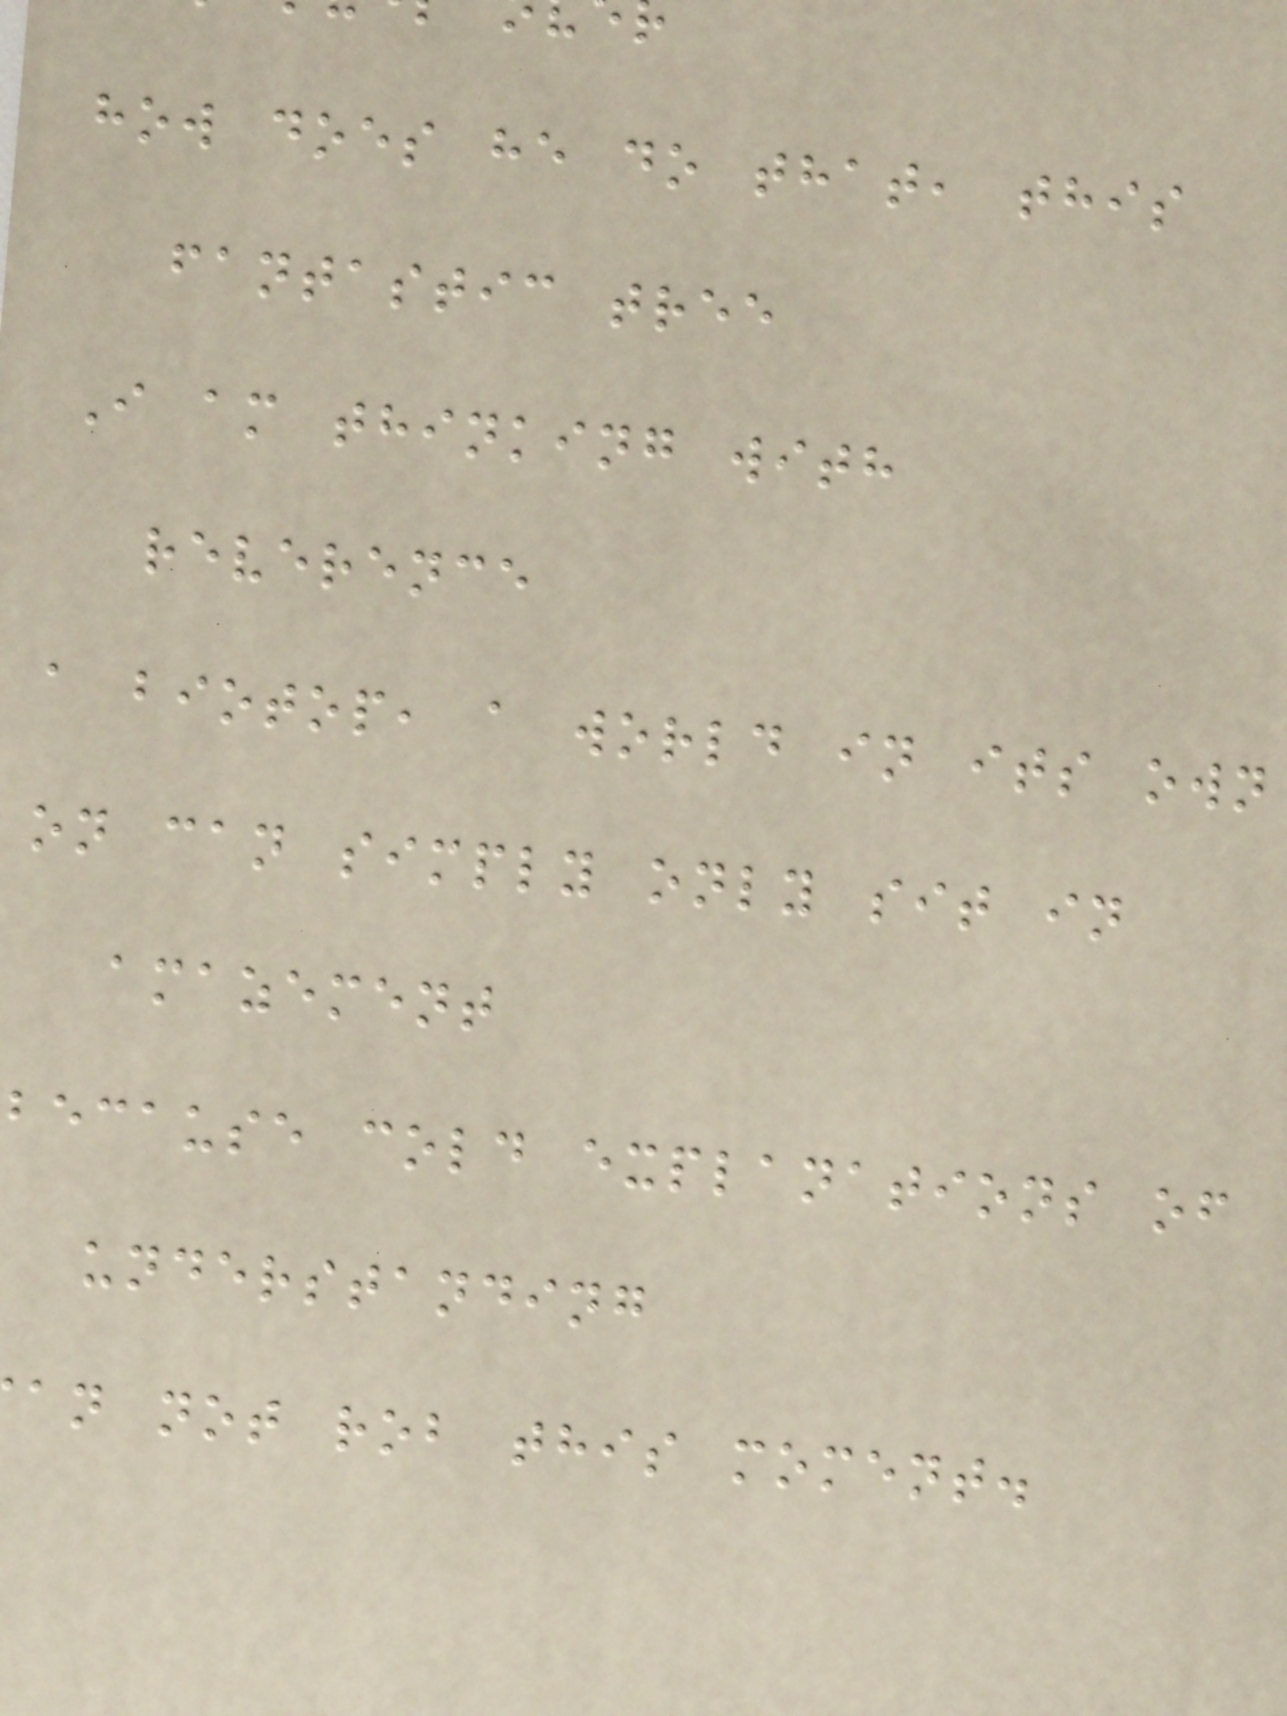how does he do that, this
fantastic tree
I am thinking with
reverence
a biotop, a world in its own
on can simply only sit in
amazement
because cold explanations of
understanding
an not rob this moment.
